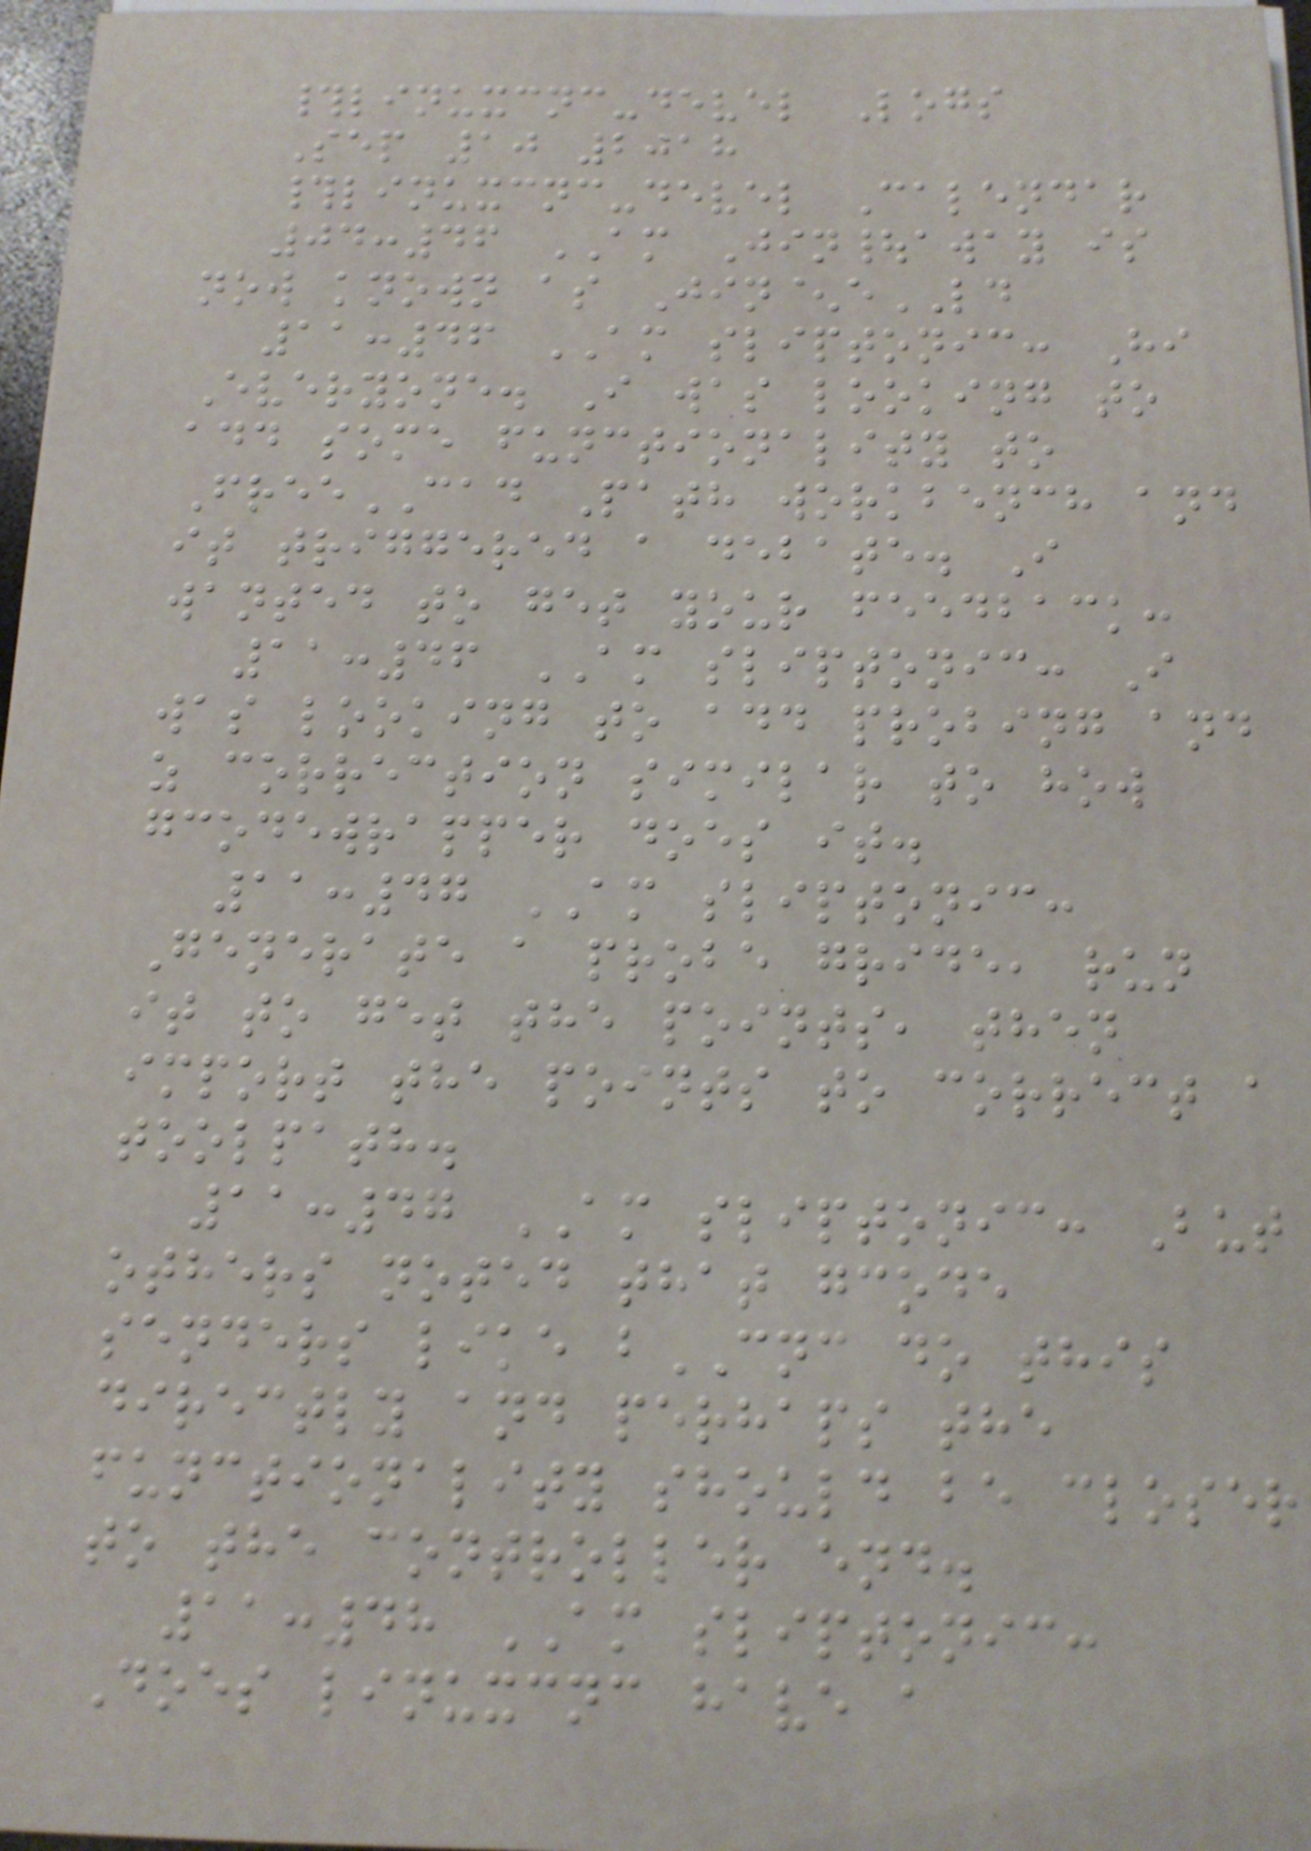#linuxcnc-devel Logs
Sep 10 2018
#linuxcnc-devel Calendar
04:46 AM Jin|away is
now known as Jin^eLD
11:46 AM sliptonic: Hi
Everyone. I was looking to
add some functionality to
FreeCAD Path workbench and
it triggered a debate. I
wanted to get your feedback:
11:46 AM sliptonic: I
was looking to add probing and
z correction similar to how
gcodewrapper does it.
11:47 AM sliptonic:
Generate a probe gride, run
it to get the points, then
import the points to correct a
toolpath.
11:47 AM sliptonic: But
others noted that gcode
senders like bCNC do this
directly and perhaps the
functionality should be closer
to the controller end.
11:48 AM sliptonic:
Does linuxcnc have a
